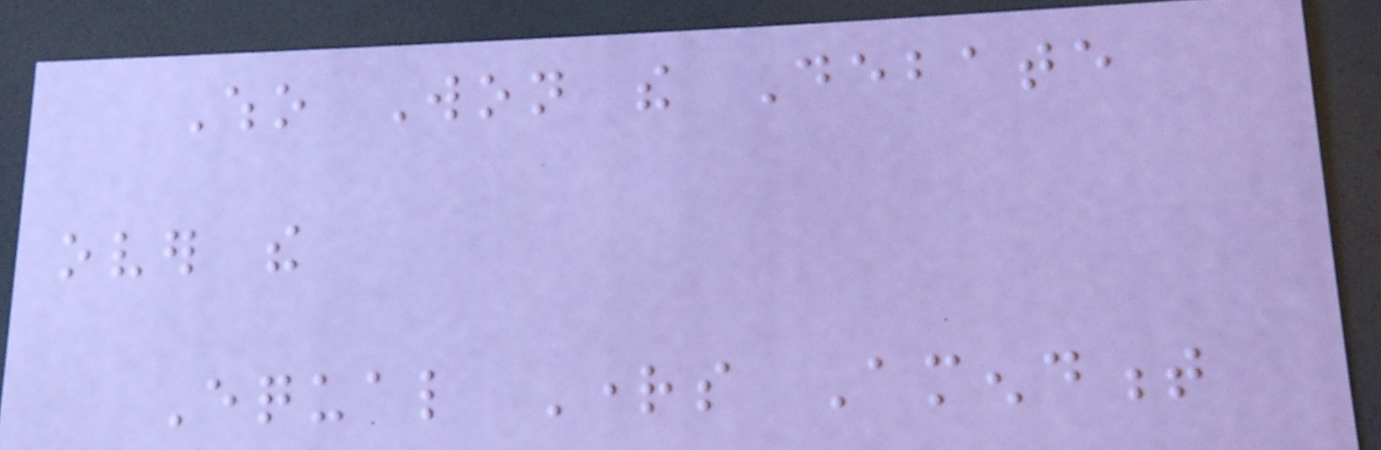Who Won the Debate
over the
Equal Rights Amendment
